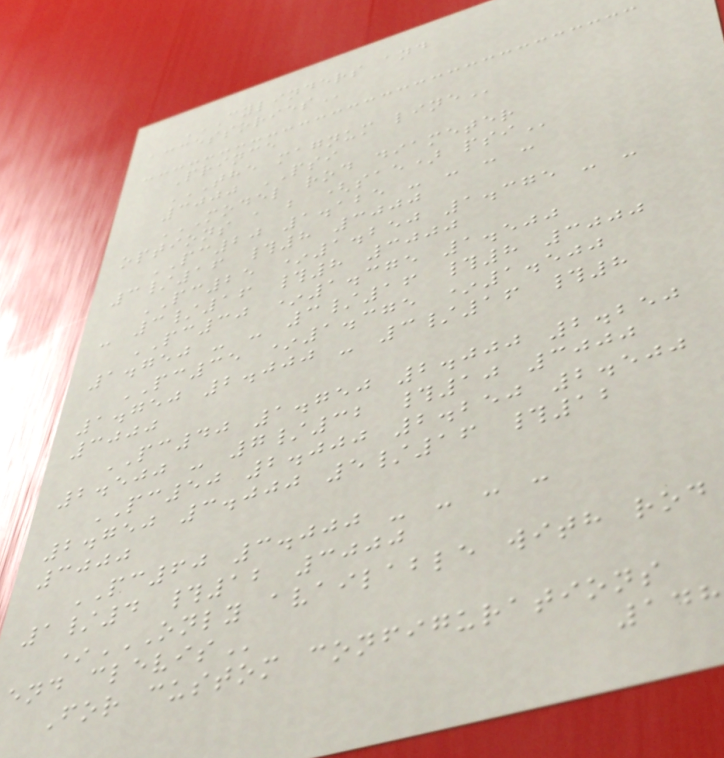CYLINDERS AND
ACCESSORIES
Prince
THE MAGNUM LINE
3000 PSI
MODEL ROD DIAMETER
OPTIONS A B (SAE) PSI
PC20 1.125 - - - -
3/16 #8 3000
PC25 *1.250 1.375 - -
- 3/16 #8 3000
PC30 *1.375 1.500
1.750 - - 3/16 #8 3000
PC35 *1.375 *1.500
1.750 2.000 - 3/16 #8
3000
PC40 1.750 2.000 2.250
2.500 - 7/32 #10 3000
PC50 2.000 2.250 2.500
2.750 3.000 5/16 #12
3000
PC60 3.000 - - - -
1/4 #12 3000
*ONLY AVAILABLE WITH ROD
END CLEVIS
For custom configurations
148
